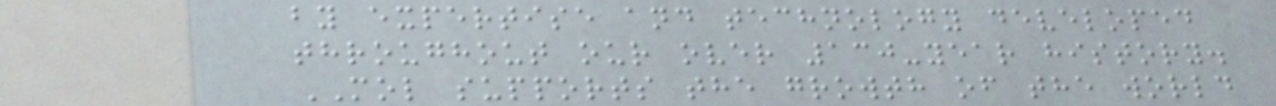by expertise and technology developed
throughout our over 130-year history.
MOL supports the growth of the world
